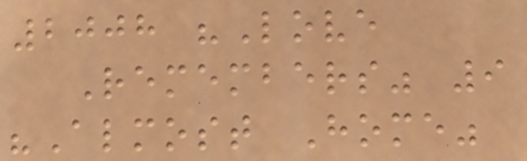2008 "Love
Remembers" 9
"Almost Home"
